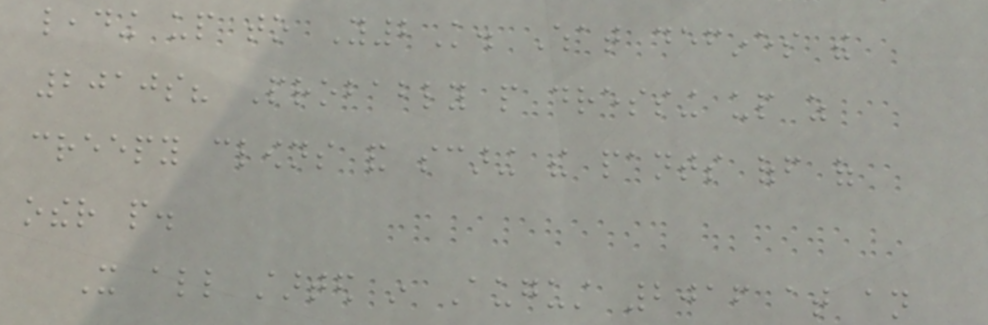leading up to Y2K. What defines the
2010s? Probably people dressing up as
creepy clowns and scaring the pants off of
other people.
It all started in August 2016 at an
